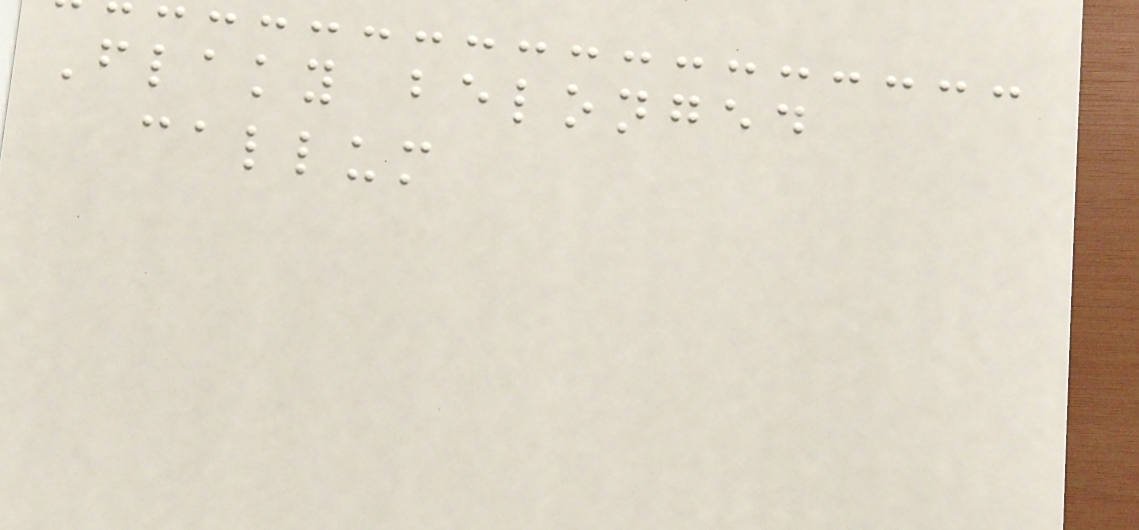Flaky belonged
callum
